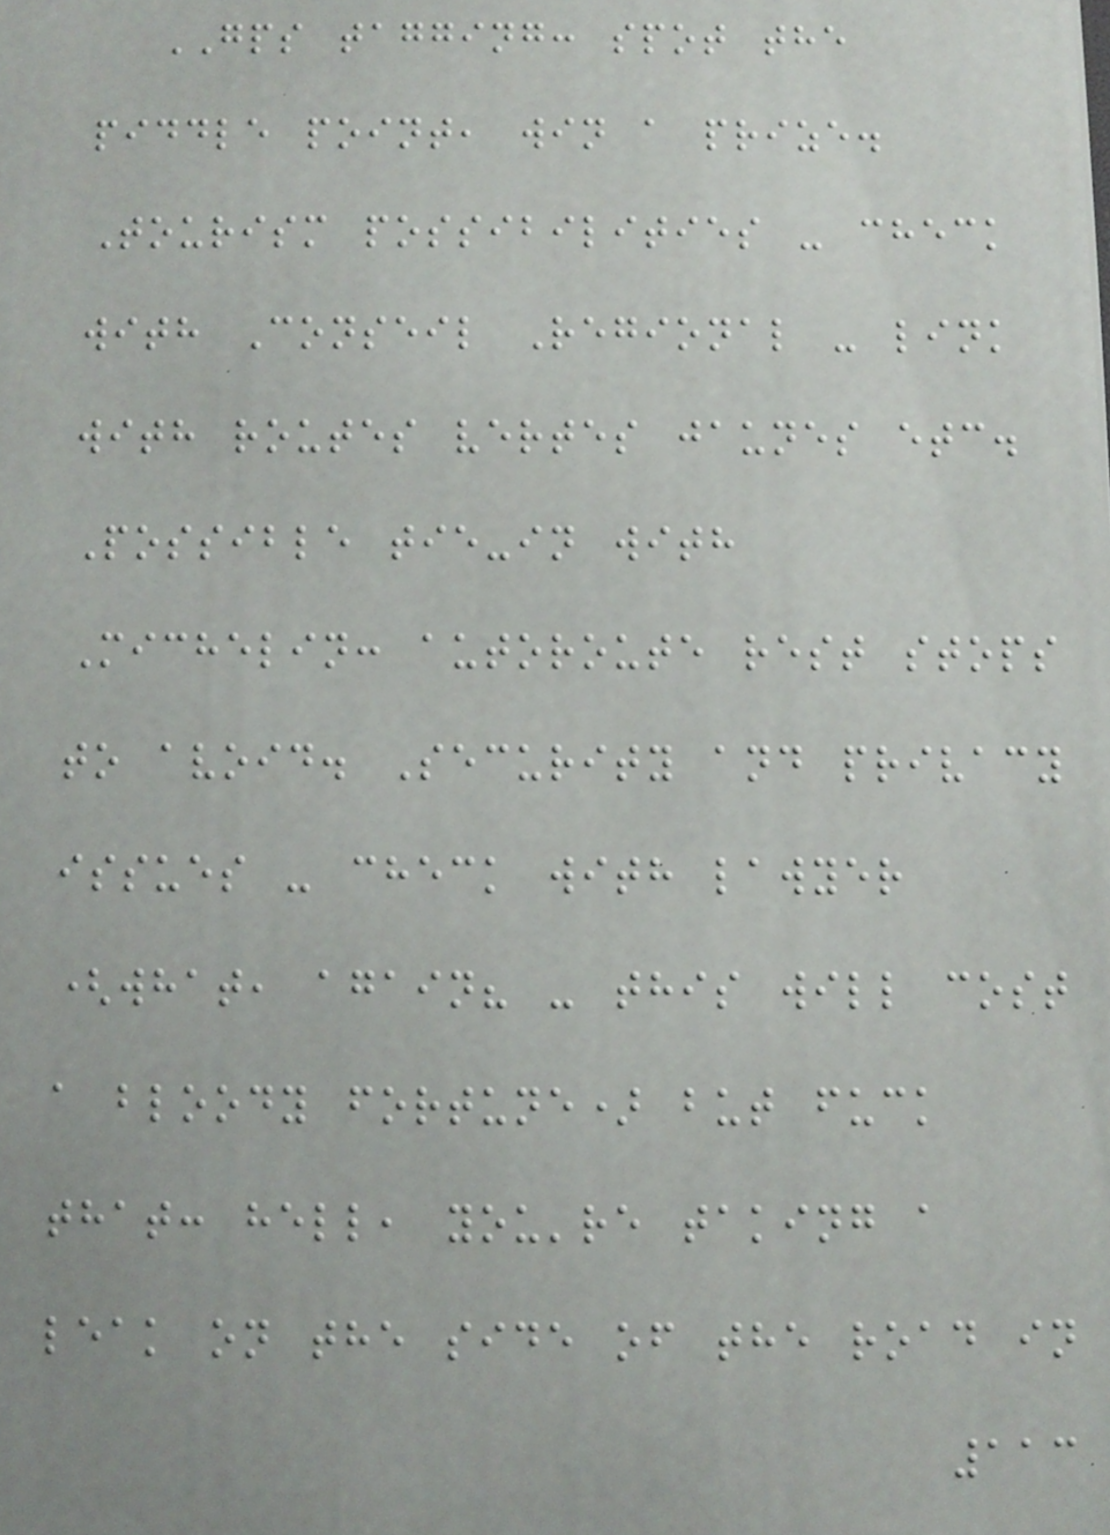GPS tagging: spot the
piddle point, win a prize.
Tourism possibilities - check
with Conseil Regional - link
with routes vertes jaunes etc.
Possible tie-in with
Michelin: autoroute rest stops
to avoid. Security and privacy
issues - check with lawyer
(what, again? - this will cost
a bloody fortune) but fuck
that: hell, you're taking a
leak on the side of the road in
113
